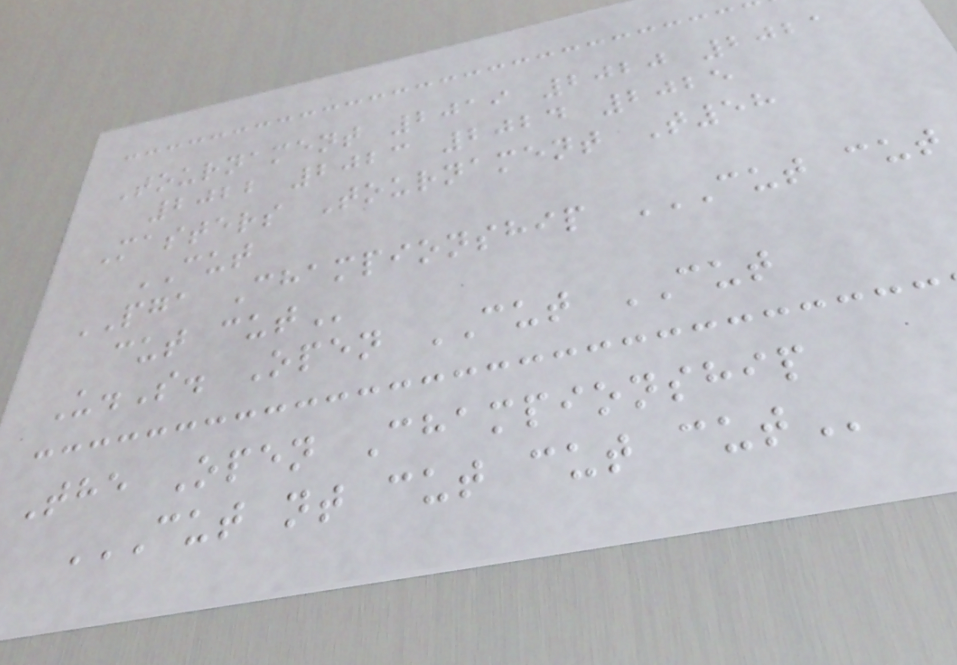Tournament 2019 2020 2021
2022 2023 2024 2025
Masters Tournament T58
CUT
PGA Championship CUT CUT
CUT CUT
U.S. Open CUT CUT
The Open Championship
CUT NT CUT CUT CUT
